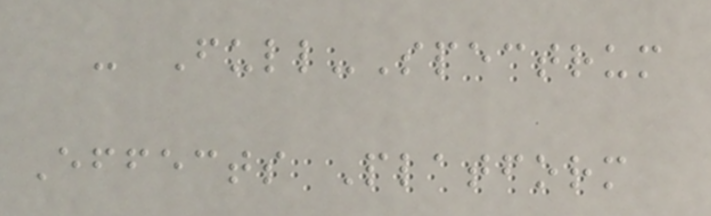- Full-Spectrum
Effects Platform
